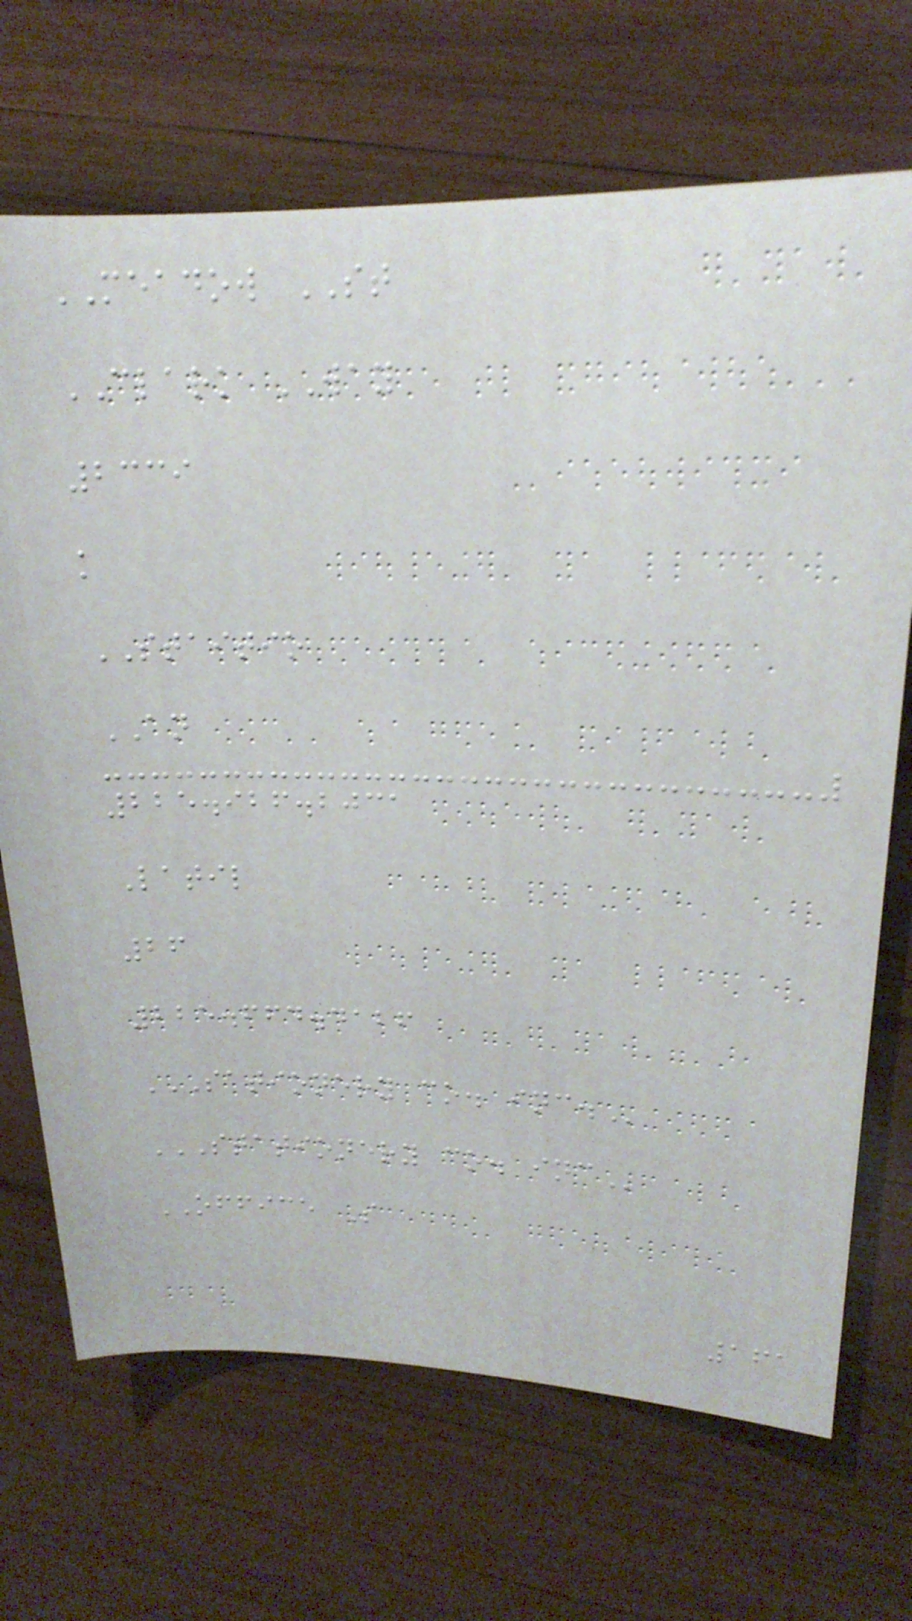MEADOW ST
CLARK WAY
2339
k
STAITIO
AN
225.926.2031
Latil
26
225.664.4126
SATIONERY CO. INC.
STATIONERY CO. INC
OFFICE S
161
